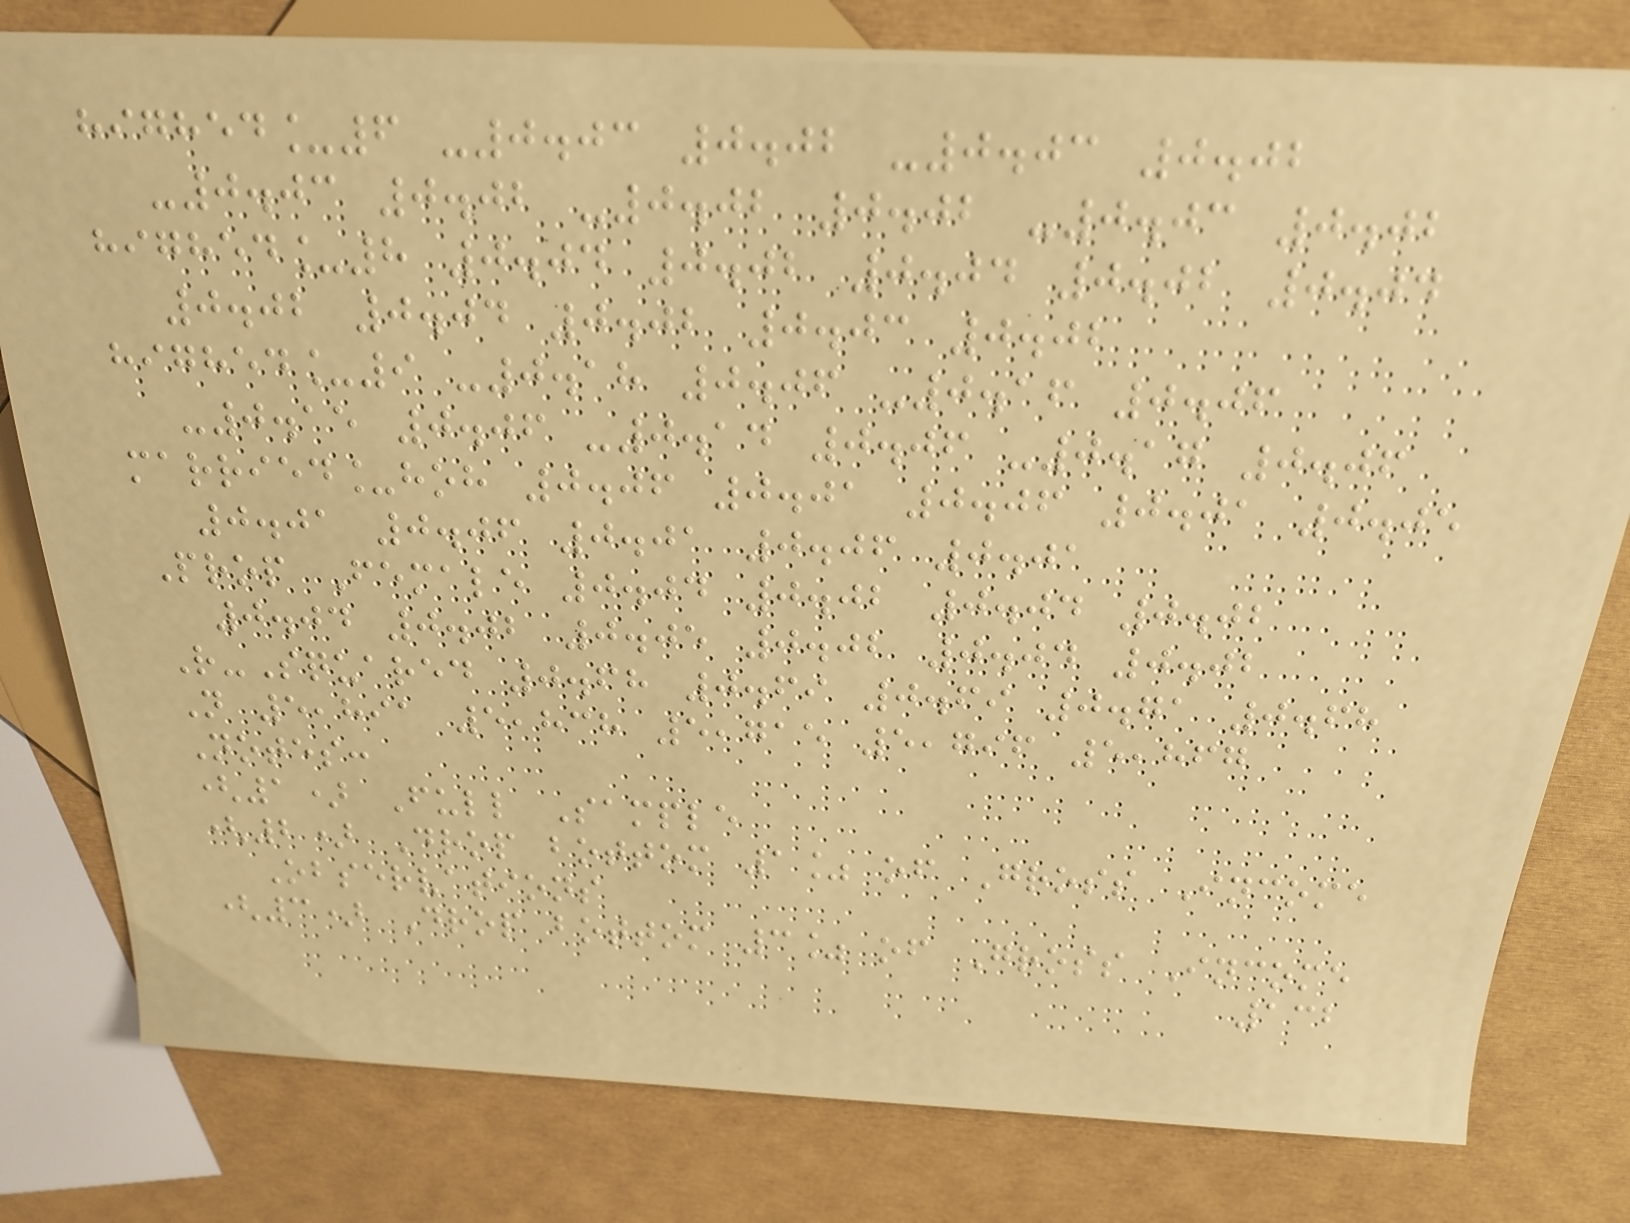highed_6 -0.03 0.02 -0.03 0.02
-0.03 0.02 -0.02 0.02 -0.03 0.02
highed_8 0.04 0.02 0.04 0.02 0.04
0.02 0.04 0.02 0.03 0.02
highed_9 -0.18 0.06 -0.16 0.06
-0.15 0.06 -0.14 0.06 -0.17 0.06
married_hoh 0.06 0.01 0.06 0.01 0.05
0.01 0.06 0.01 0.06 0.01
Prop Female 0.04 0.02 0.04 0.02
0.04 0.02 0.05 0.02 0.04 0.02
R-Squared 0.68 0.69 0.69 0.71 0.68
N 5,891 5,838 5,715 5,796 5,867
Notes:
(1) Full Sample
(2) Drop bottom 1% of Gross Income
Observations
(3) Drop bottom 3% of Gross Income
132
